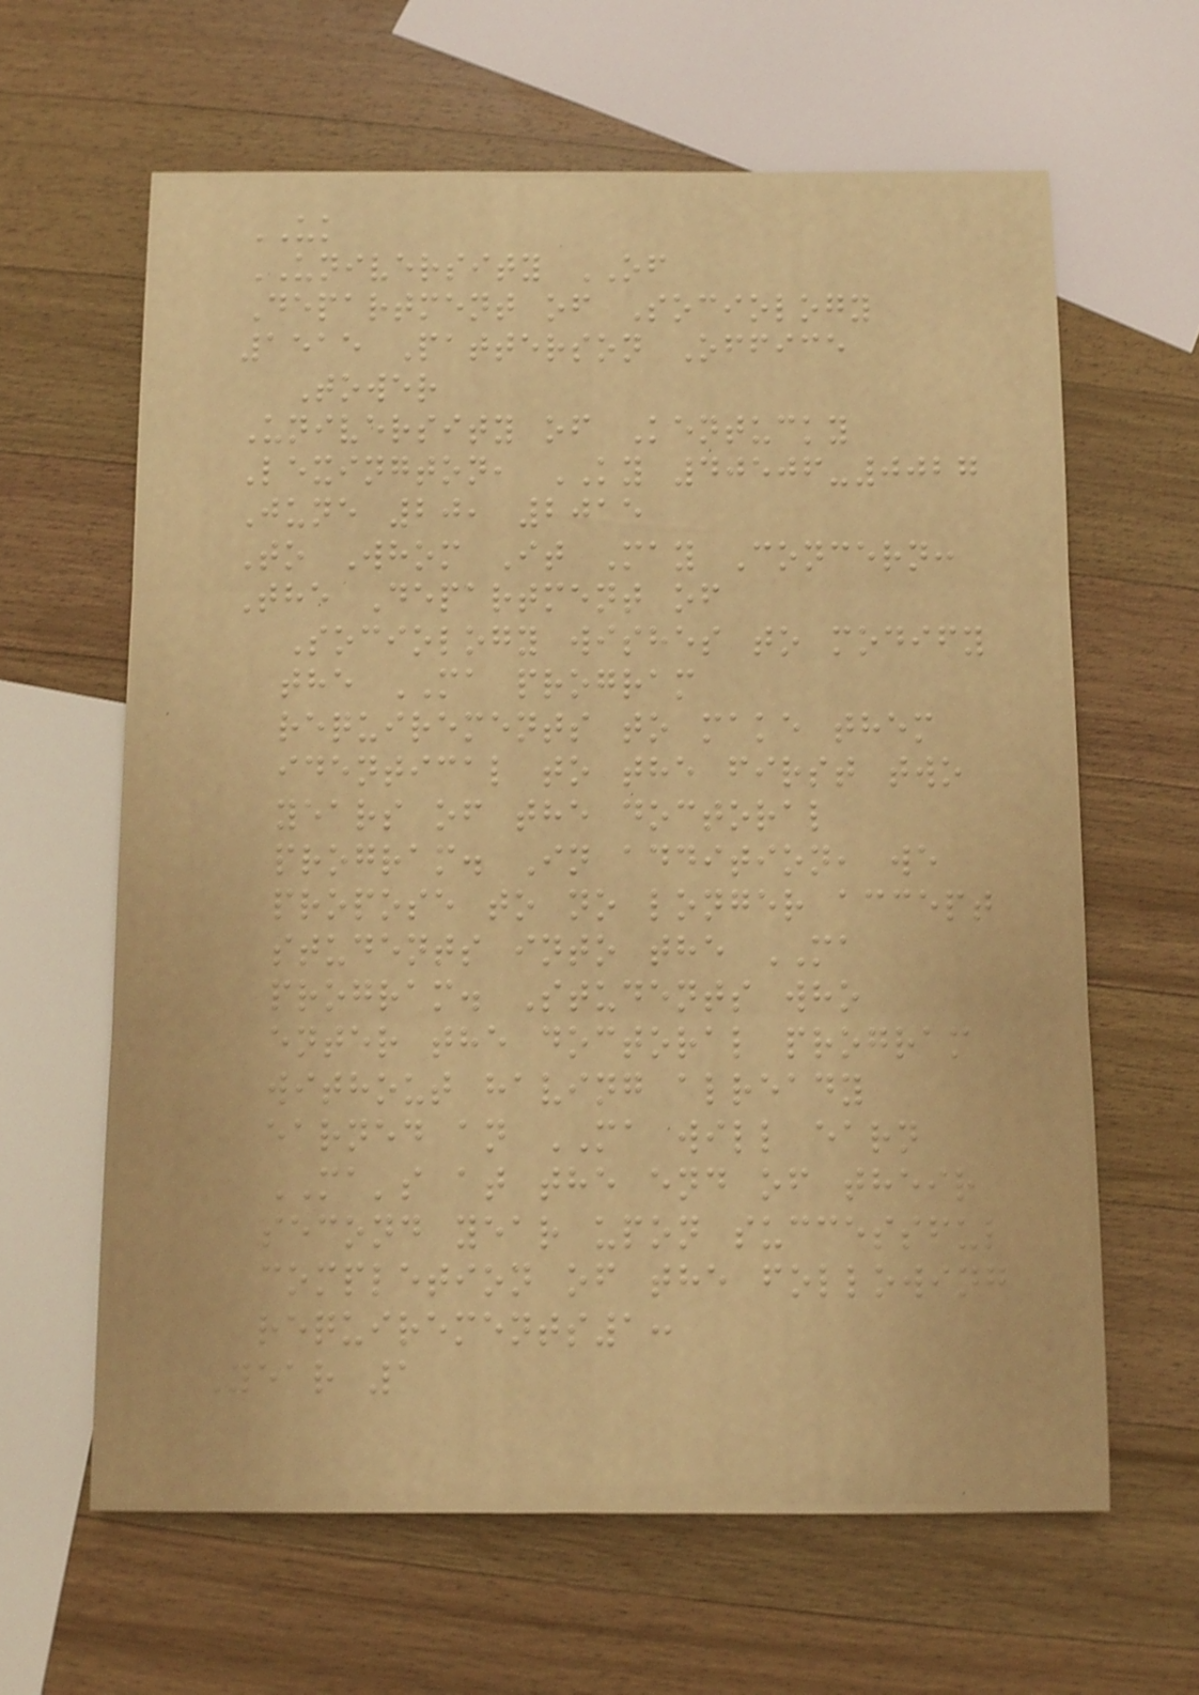UK
UNIVERSITY OF
Department of Sociology
1515 Patterson Office
Tower
University of Kentucky
Lexington, KY 40506-0027
June 20, 2015
To Whom It May Concern:
The Department of
Sociology wishes to modify
the MA program
requirements to make them
identical to the first two
years of the doctoral
program. In addition, we
propose to no longer accept
students into the MA
program. Students who
enter the doctoral program
without having already
earned an MA will earn
MA's at the end of their
second year upon successful
completion of the following
requirements1:
Year 1
